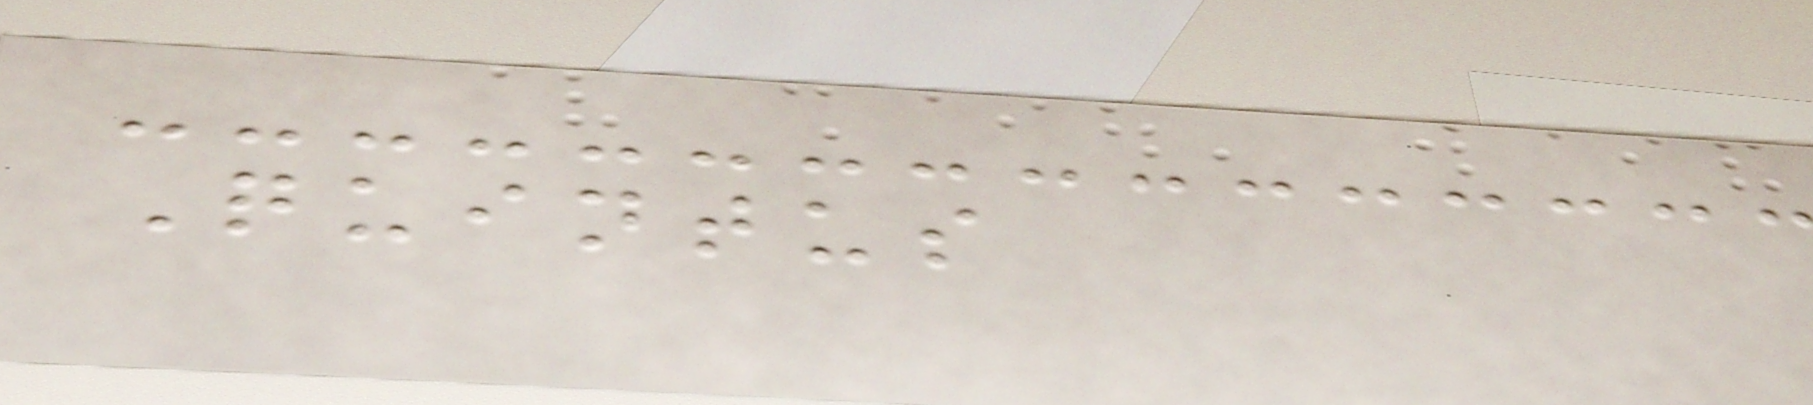Quintus
